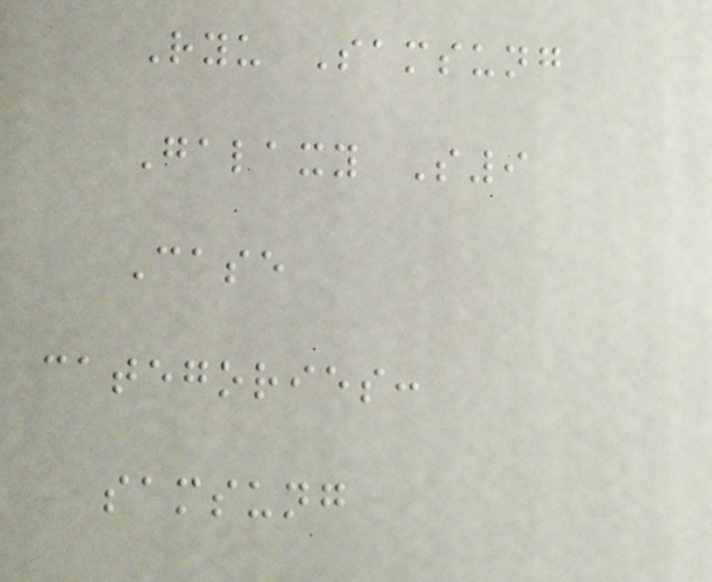Ryu Samsung
Galaxy S9
Case
categories:
samsung
